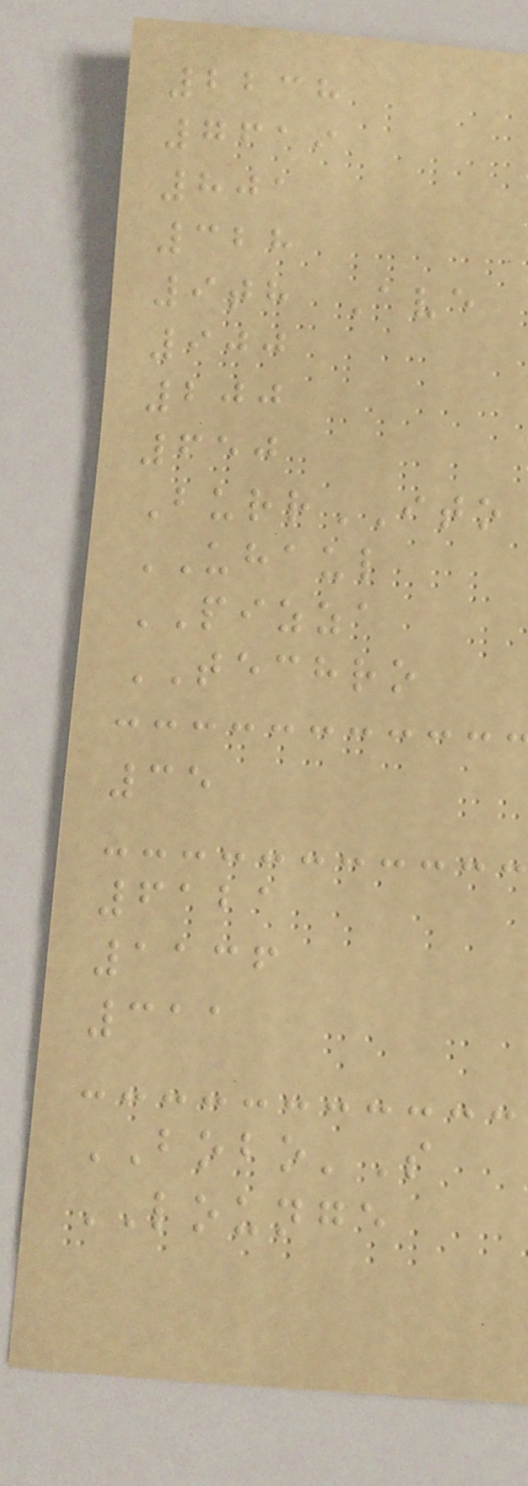2238
7619
801
328
9th Ave
900
200
650
BurrITO
UHAUL
PIZZA
TECHRO
35
6121
1136
311
BOBO'S
LOUNGE
